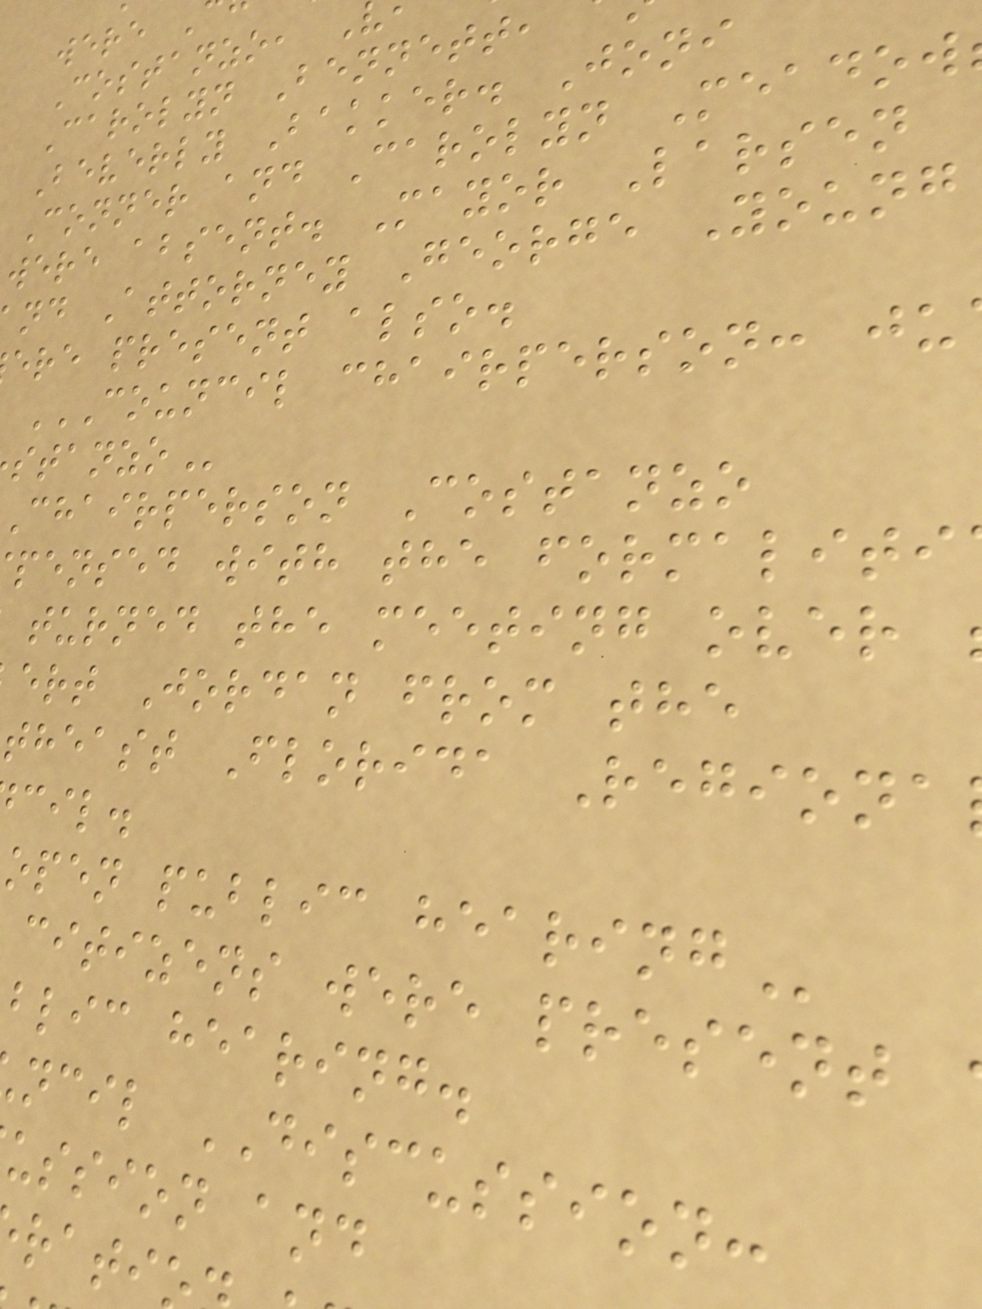Costanzo,
Carolyn Bennett,
Beverly Bakker. Joni
Conner and Carolyn Meadow
were absent. Mayor Larsen
nd Attorney George Young
ere present also.
chairperson Costanzo
pensed with the formaliti
turned the meeting over
ert Jordan from the
theast Florida Regiona
cil.
open public
citizens were present
blic hearing.
ncil DISCUSSION:
ussion and
